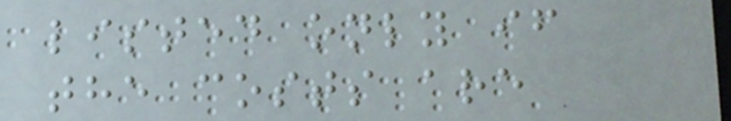listed only if
the costs are
